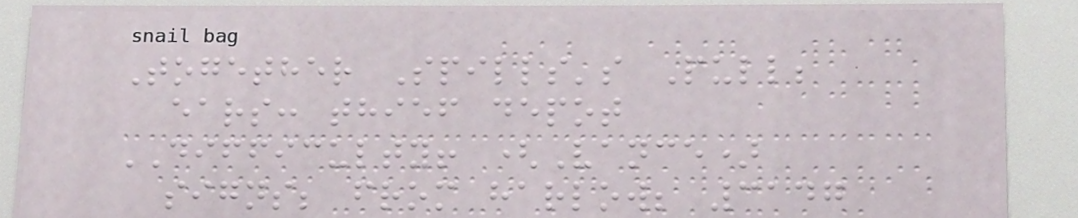Together Spills's Pull;
ears: thief depot
DIFFICULTY! (Vance)
signs; from harlow; 3147
